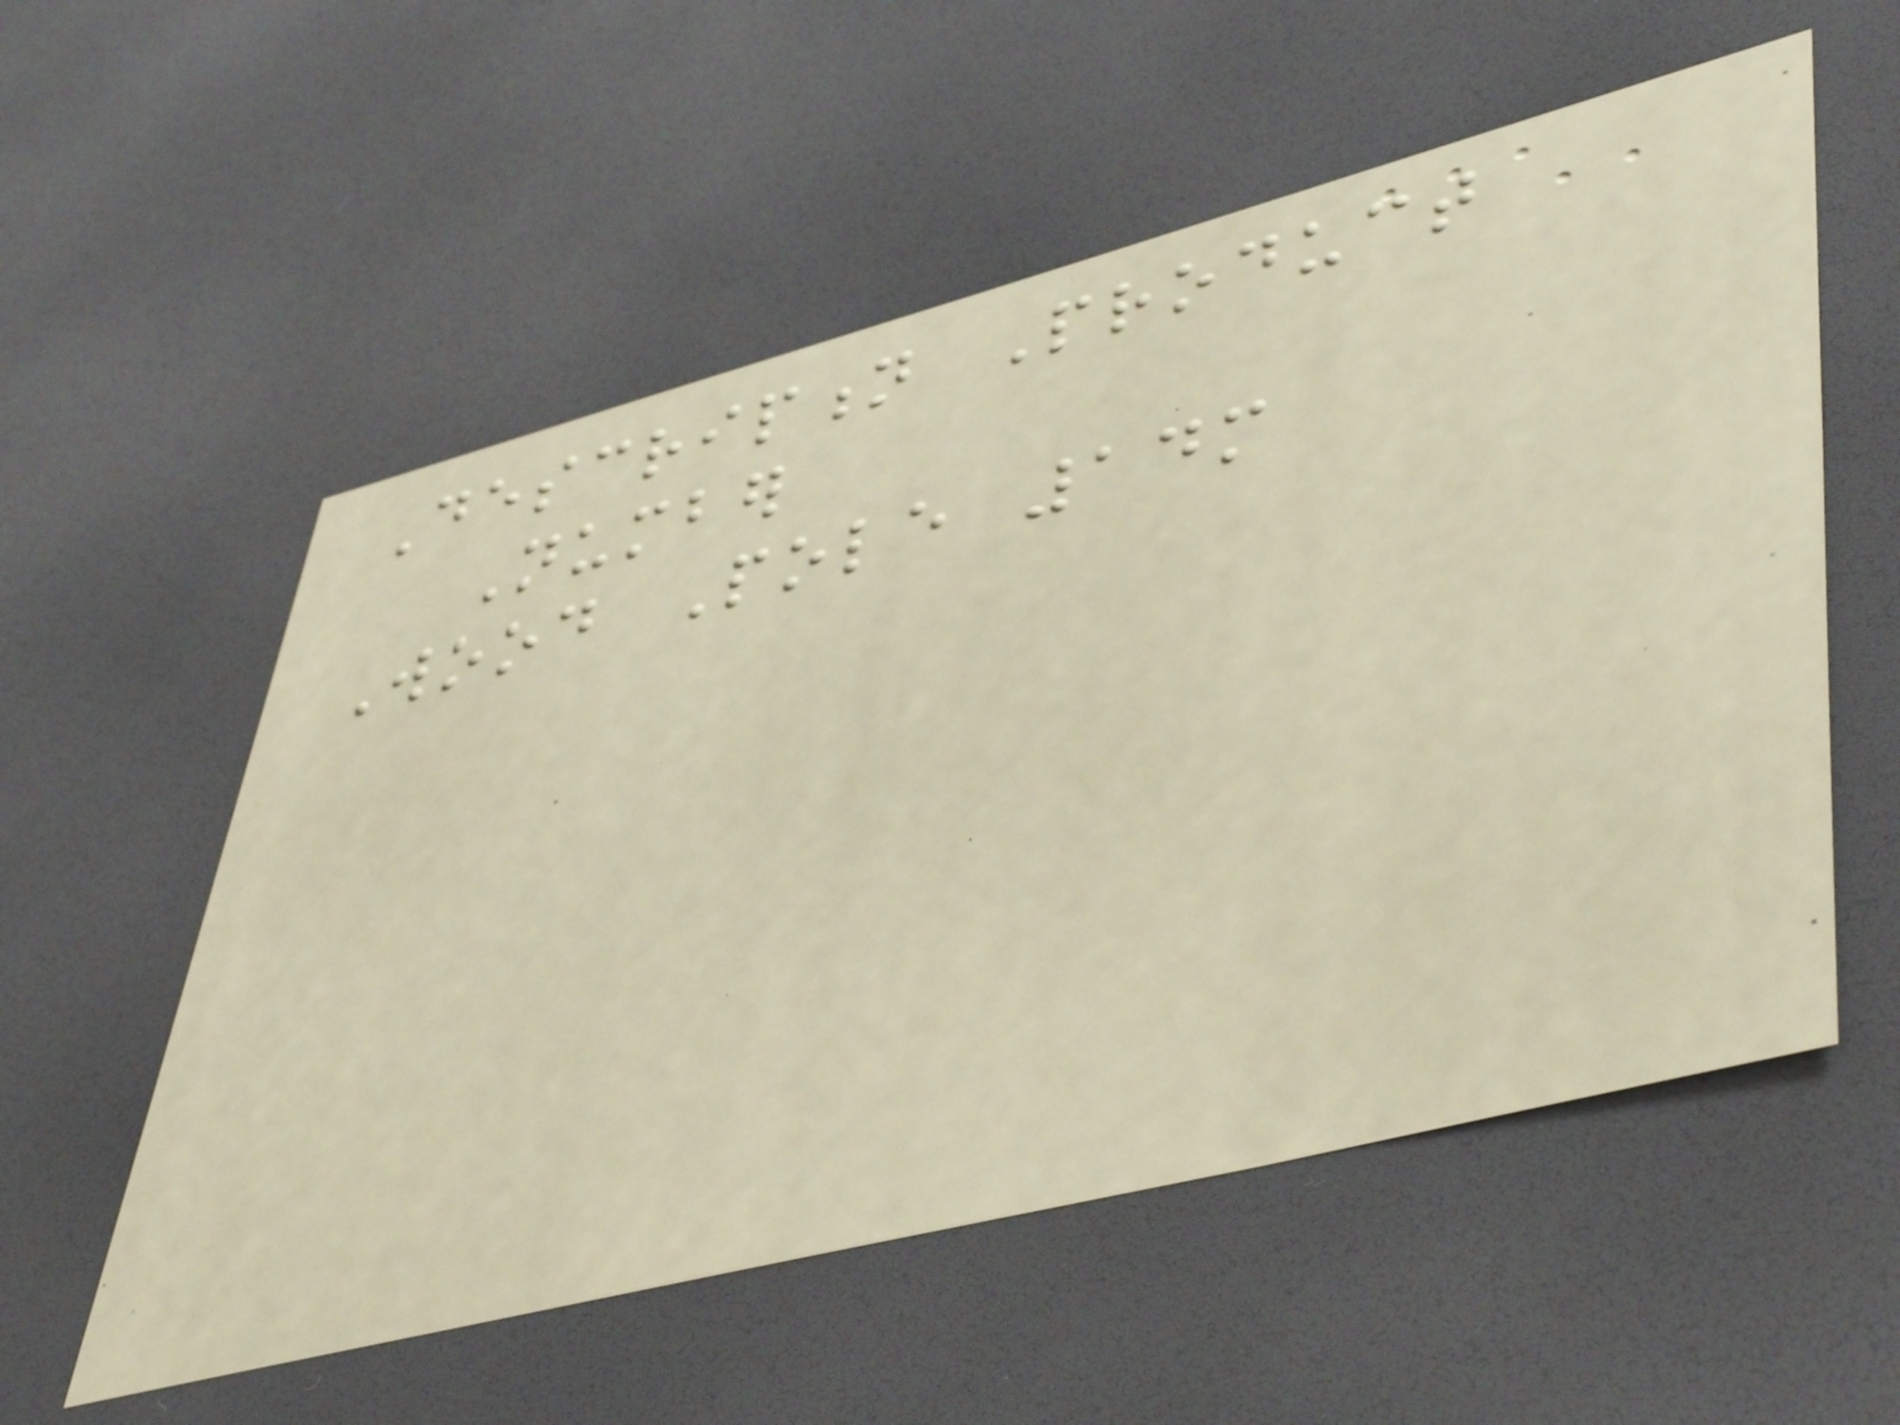Description Product
Number
Wood Pole 14m
